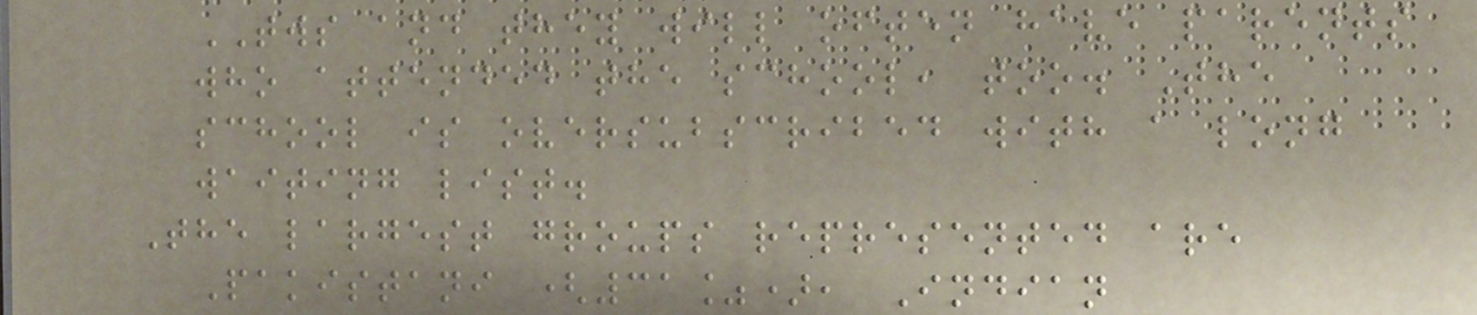TWS and they will often have parents
who attended the school, too. The
school is oversubscribed with a long
waiting list.
The largest groups represented are
Pakistani (31%), Indian
